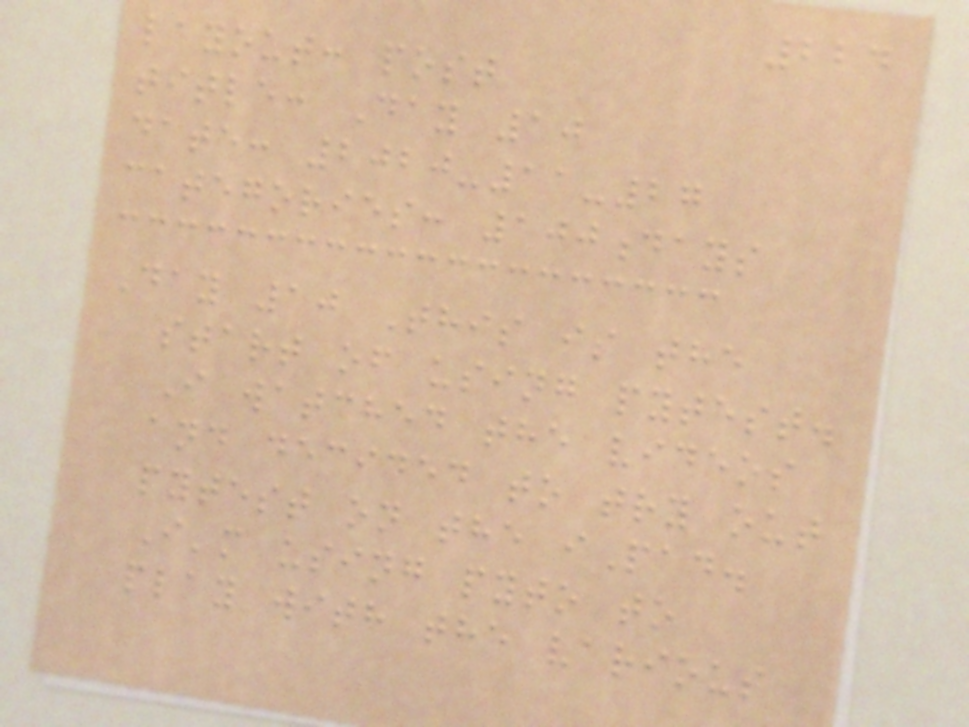224
layout: post
title: Day 10
date: 2020-11-27
categories: 100days
Day 10 This is the
start of using pytest.
I watched the videos
and decided to try out
pytest on the iPad.
I'm using pyto to
play with the various
